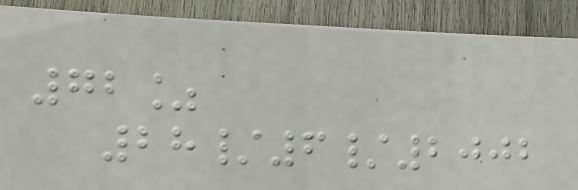72%
28/6/2002
